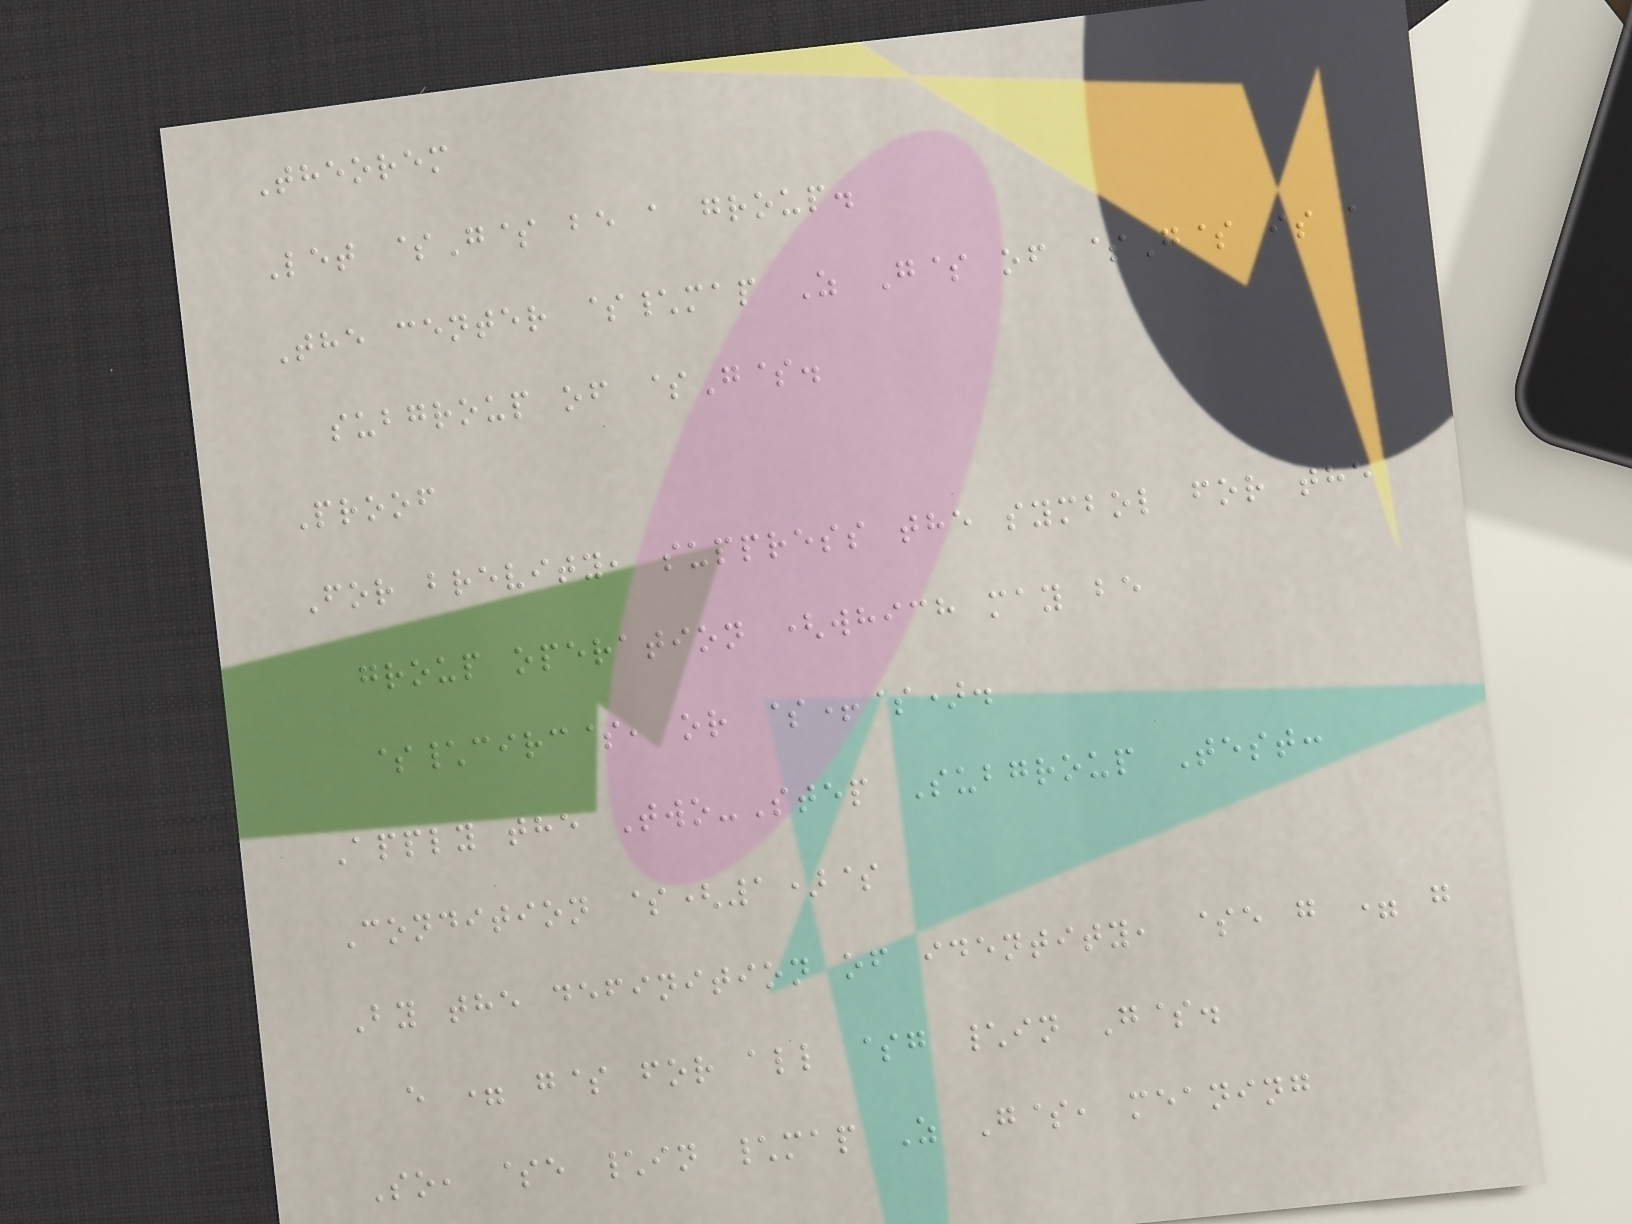Theorem
Let $G$ be a group.
The center $\map Z G$ of $G$ is a
subgroup of $G$.
Proof
For brevity, suppress the symbol for the
group operation (which may be
$\circ$, or $+$).
Apply the Two-Step Subgroup Test:
Condition $(1)$
By the definition of identity, $e g = g
e = g$ for all $g \in G$.
So, $e \in \map Z G$, meaning
